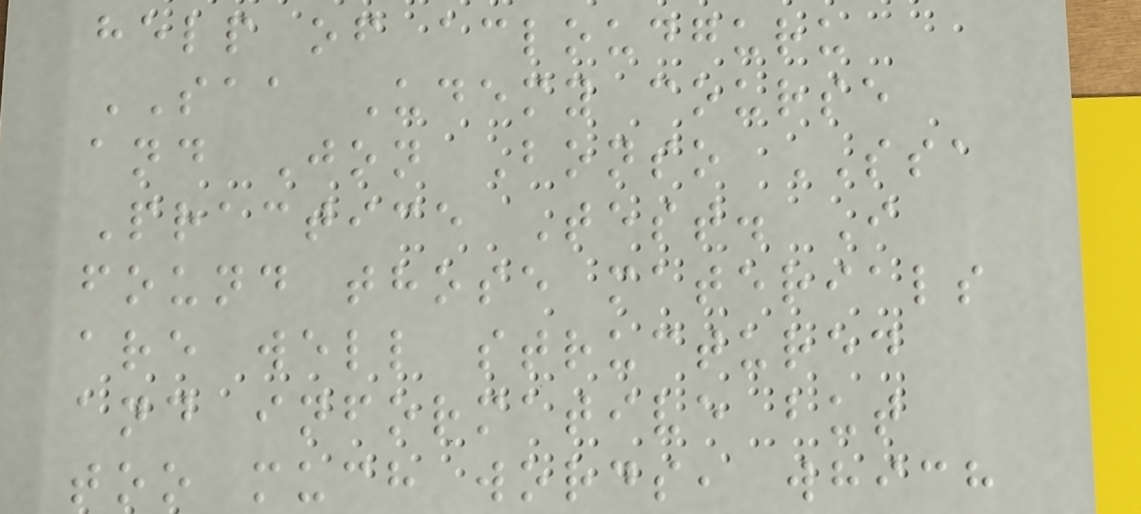help of acloudguru
SAA Udemy course
and Jon Bonso SSA
Practice Test. I
found those materials
are well structured
and informative but
too much words, which
